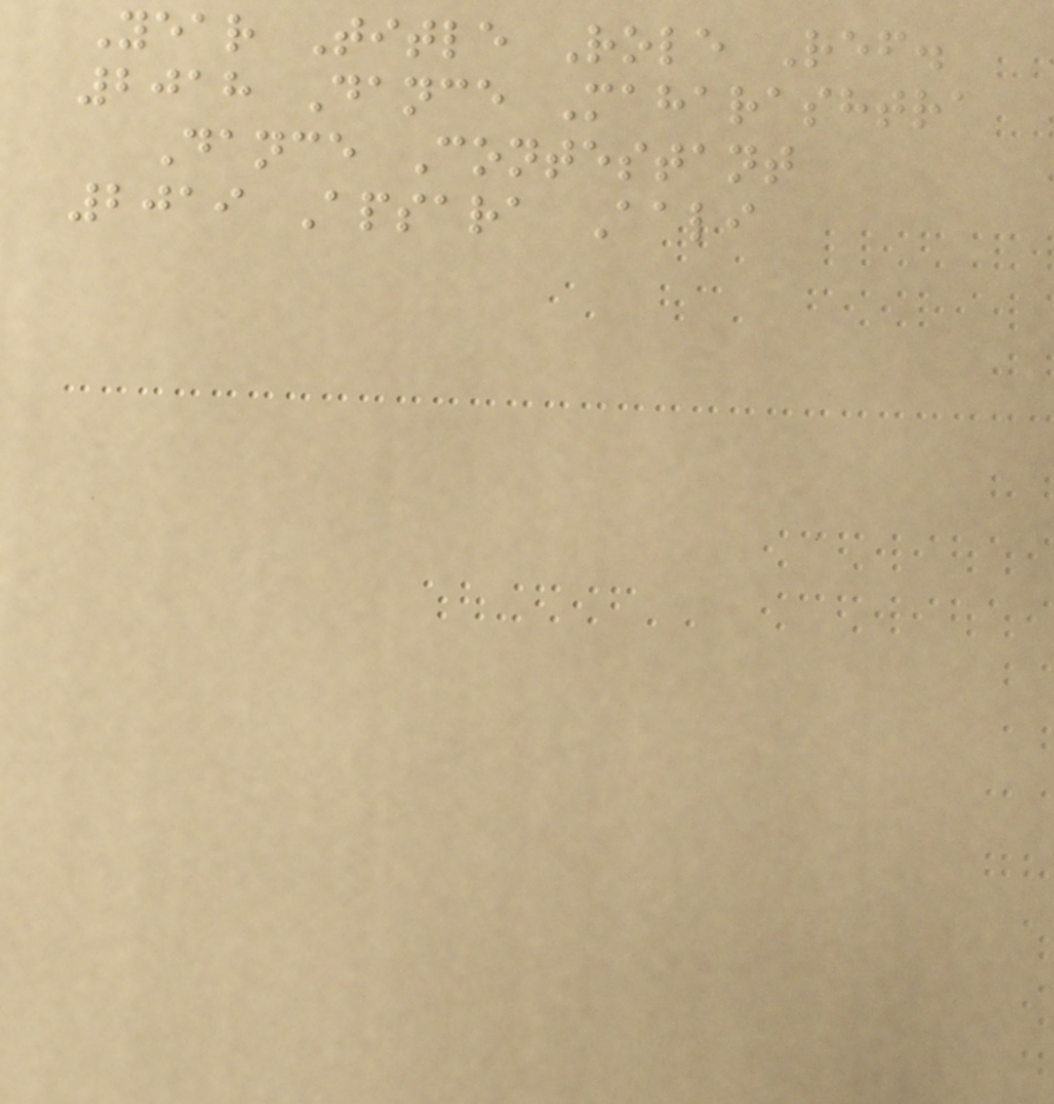Year Title Role Ref.
2018 Dance Maharashtra
Dance Contestant
2019 Apsara Aali
